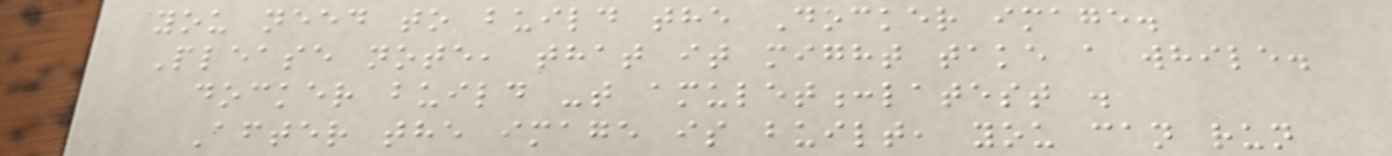you need to build the Docker image.
Please note, that it might take a while.
docker build -t amulet:latest .
After the image is built, you can run
